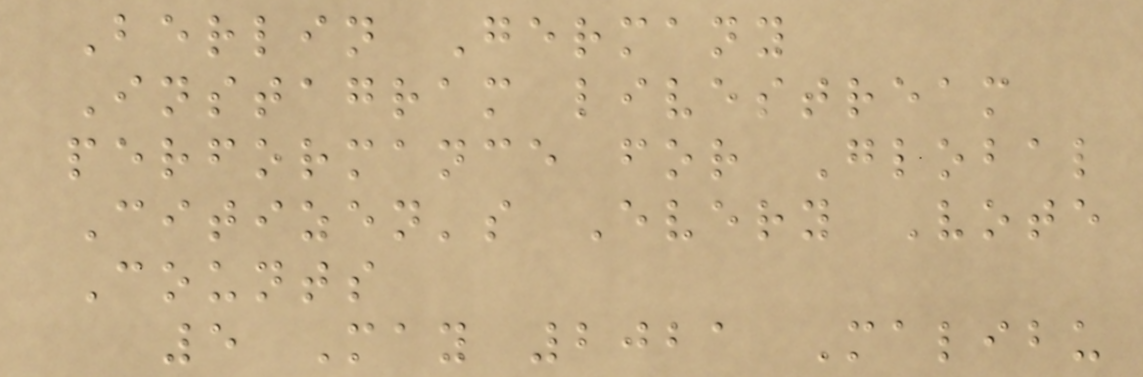Berlin Germany
Instagram livestream
performance for Global
Citizen's Every Vote
Counts
5 May 2021 Malibu
